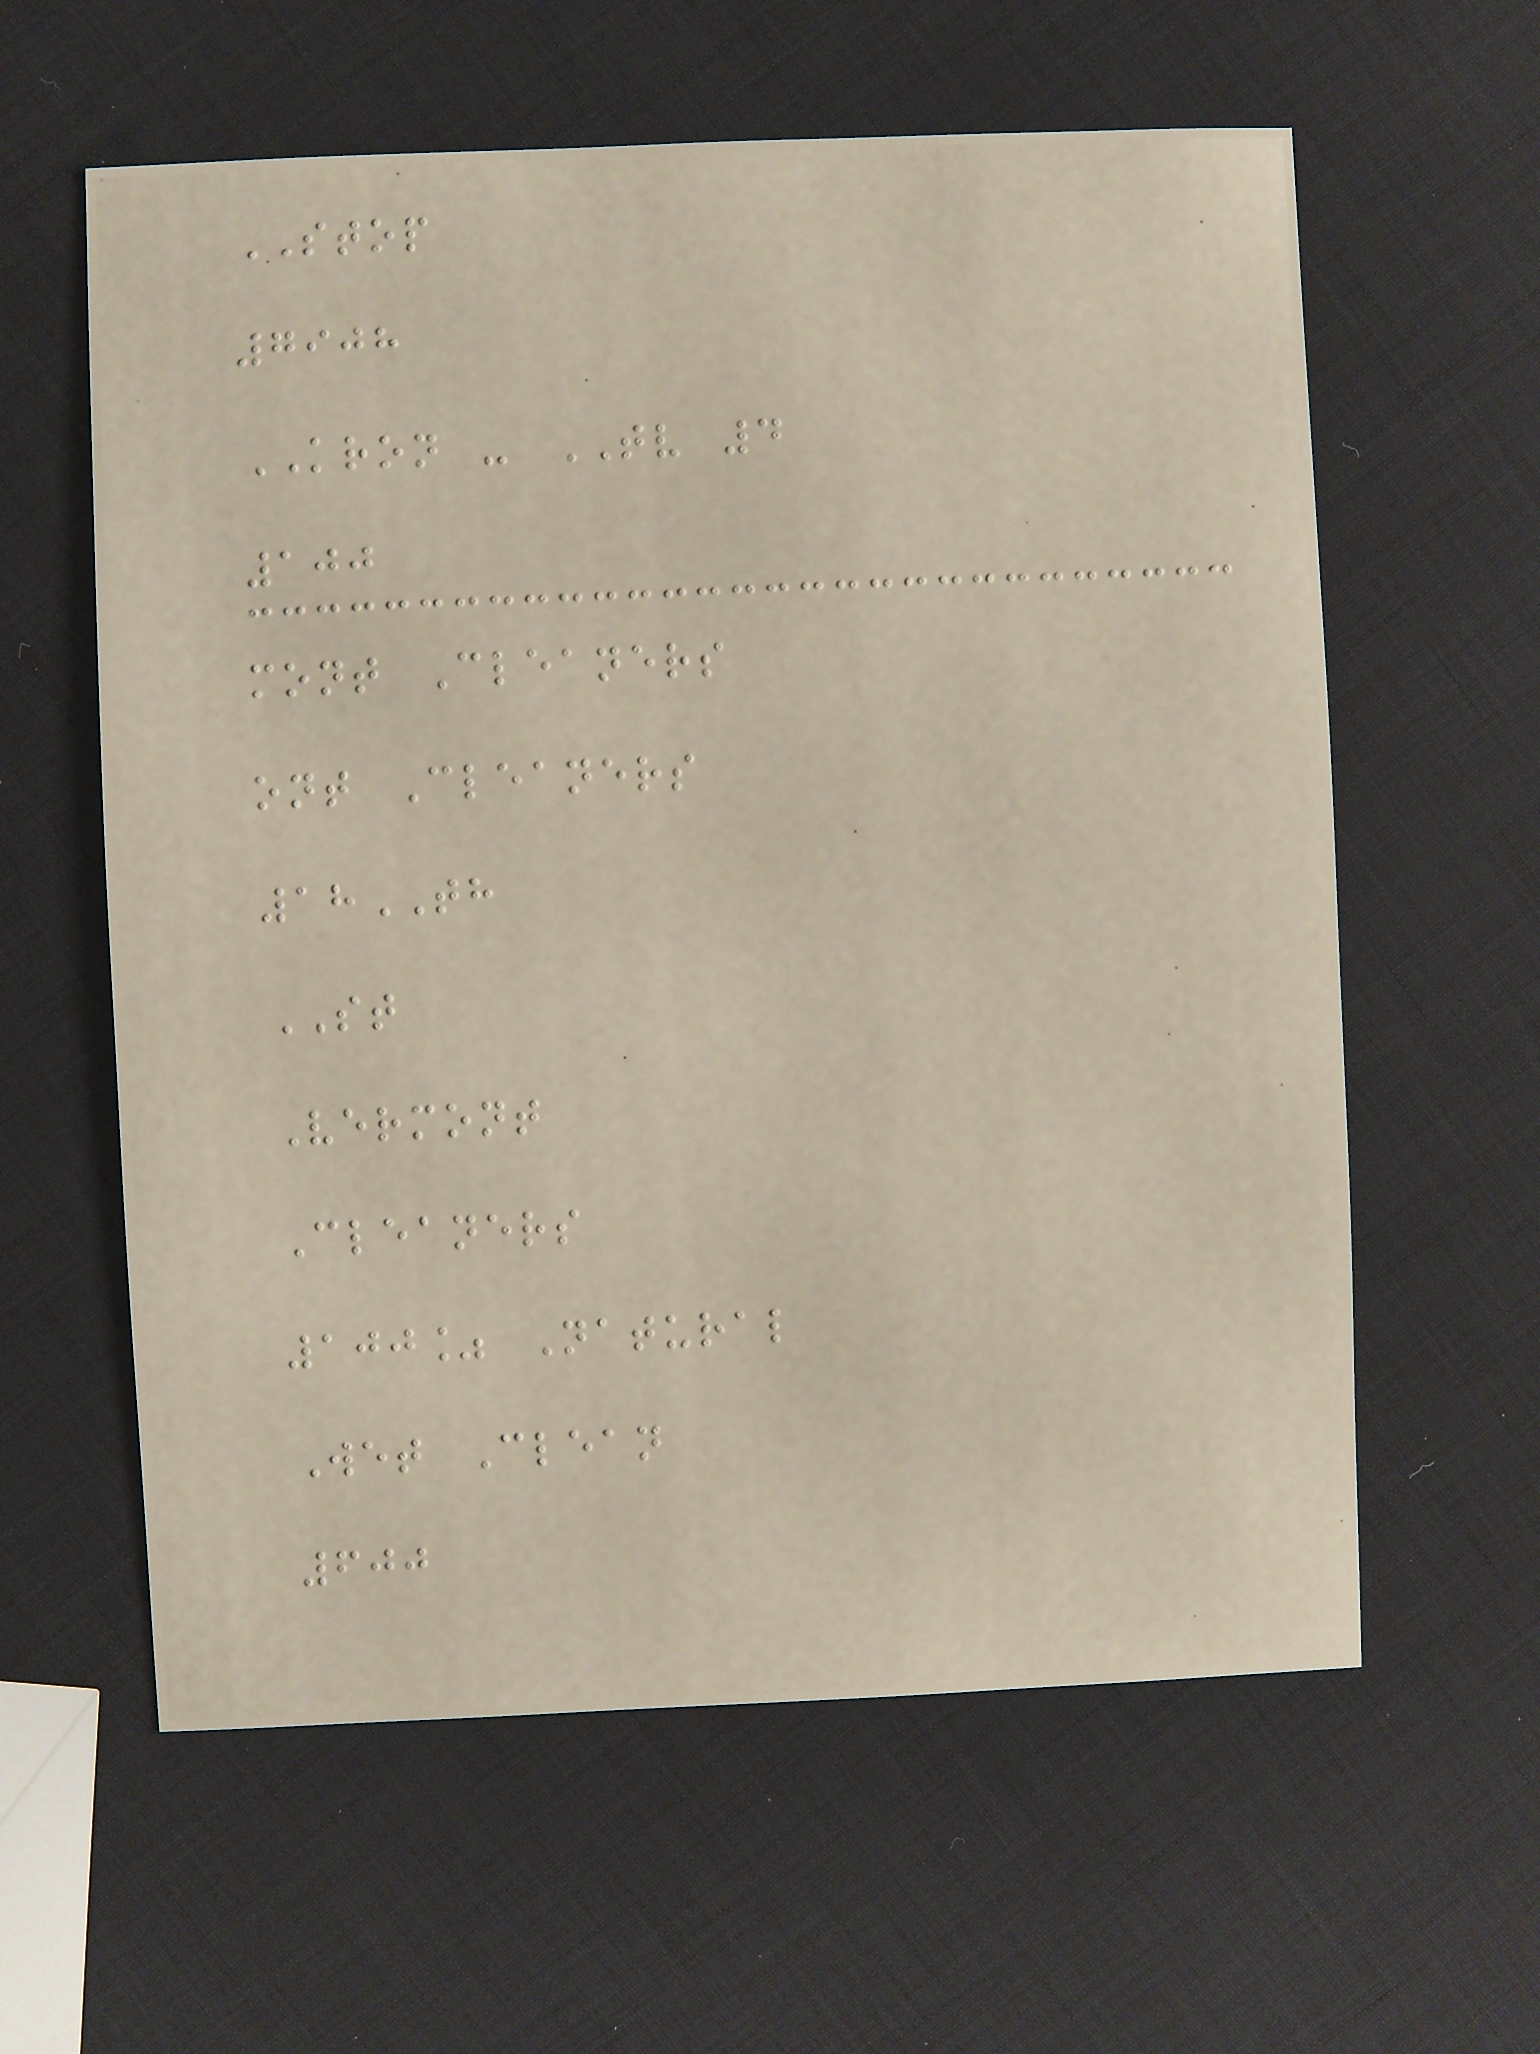STOP
7908
KRON - TV 4
100
mont Cleaners
ont Cleaners
18TH
ST
Vermont
Cleaners
100% Natural
Wet Clean
600
